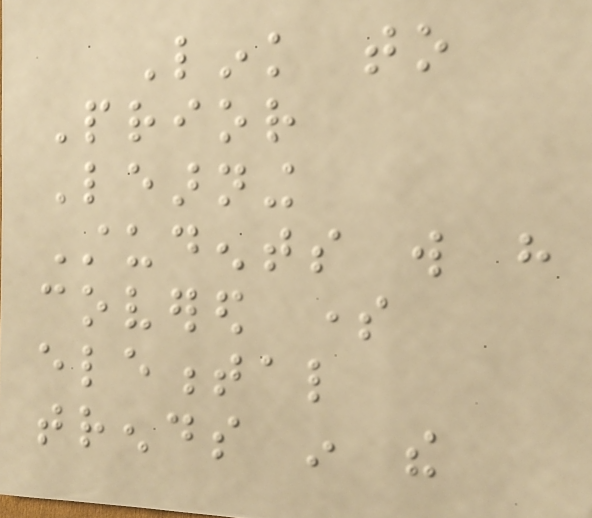Link to
Prior
Learning
Students will have
covered some
elemental
trends in the
